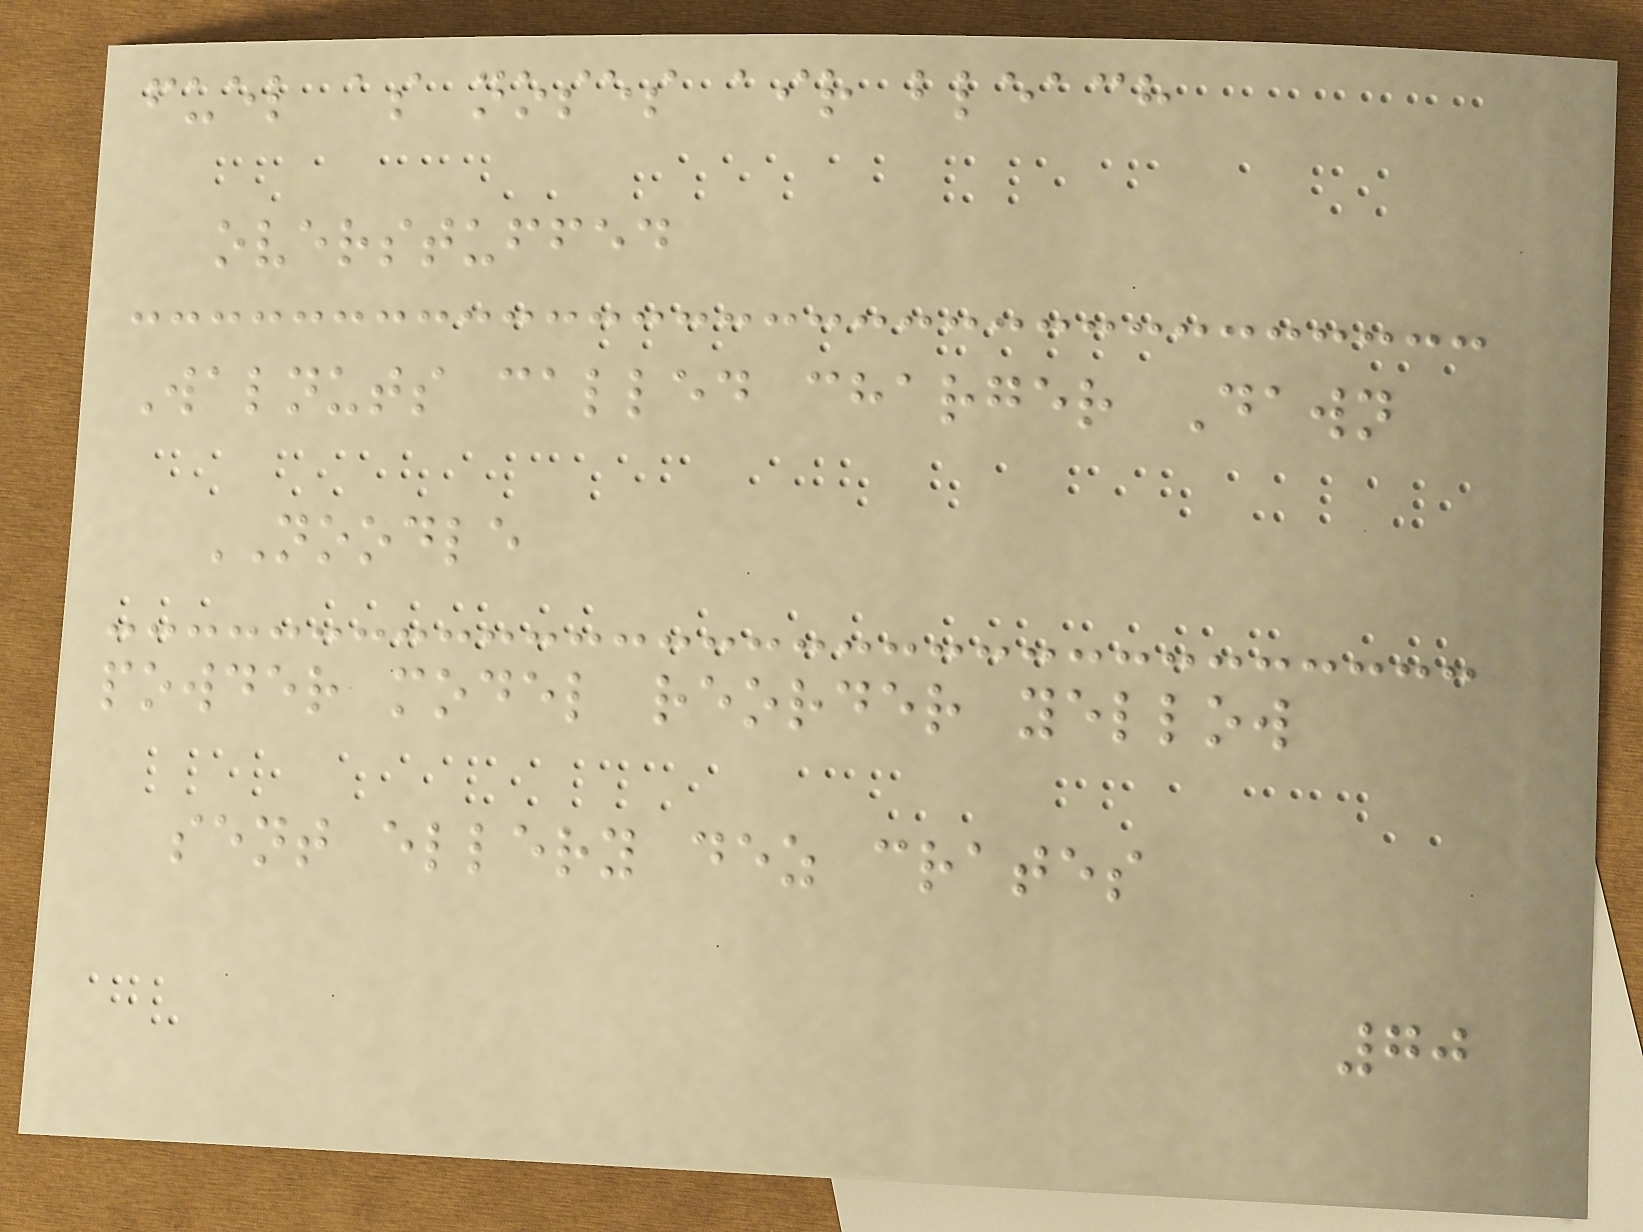fuel as noses air bleach
overstuffed
Walnuts called charger Dawn
NOODLE
powder model reorder yellow
sent ellery dez crates
70
